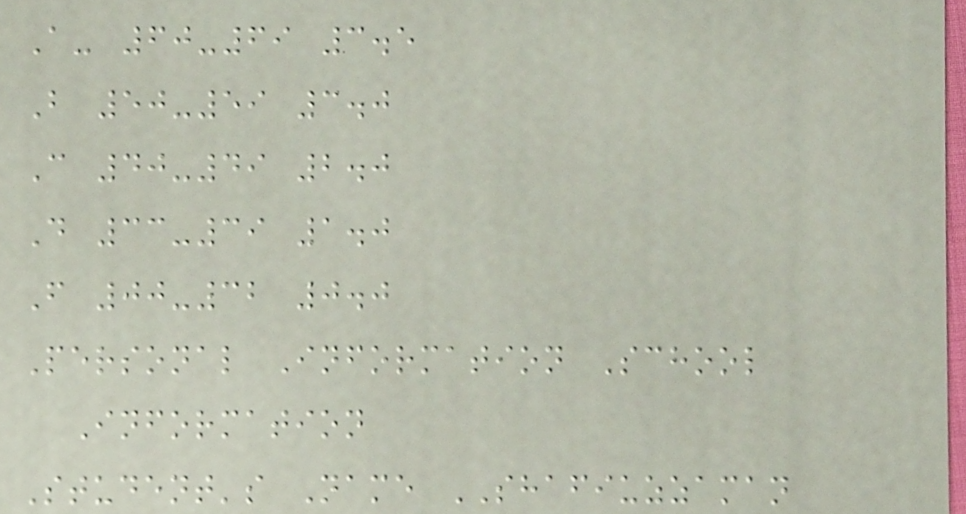A- 60-69 3.5
B 50-59 3.0
C 40-49 2.0
D 33-39 1.0
F 00-32 0.0
Personal Information School
Information
Student's Name SHAFIUZZAMAN
